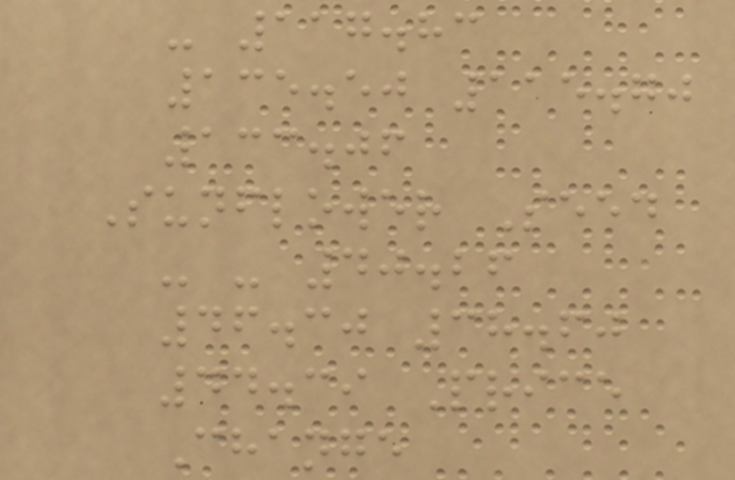- 117.83
135.50 115.70
133.06
Sunflower Seed
- - 40.26
46.30 38.60
44.39 Price
Change
